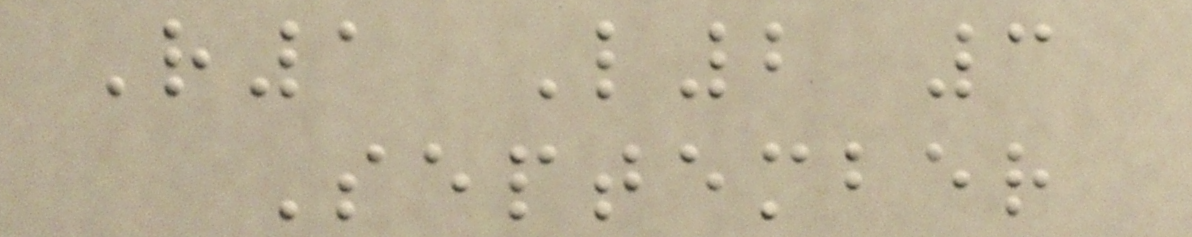R1 L2 3
September
